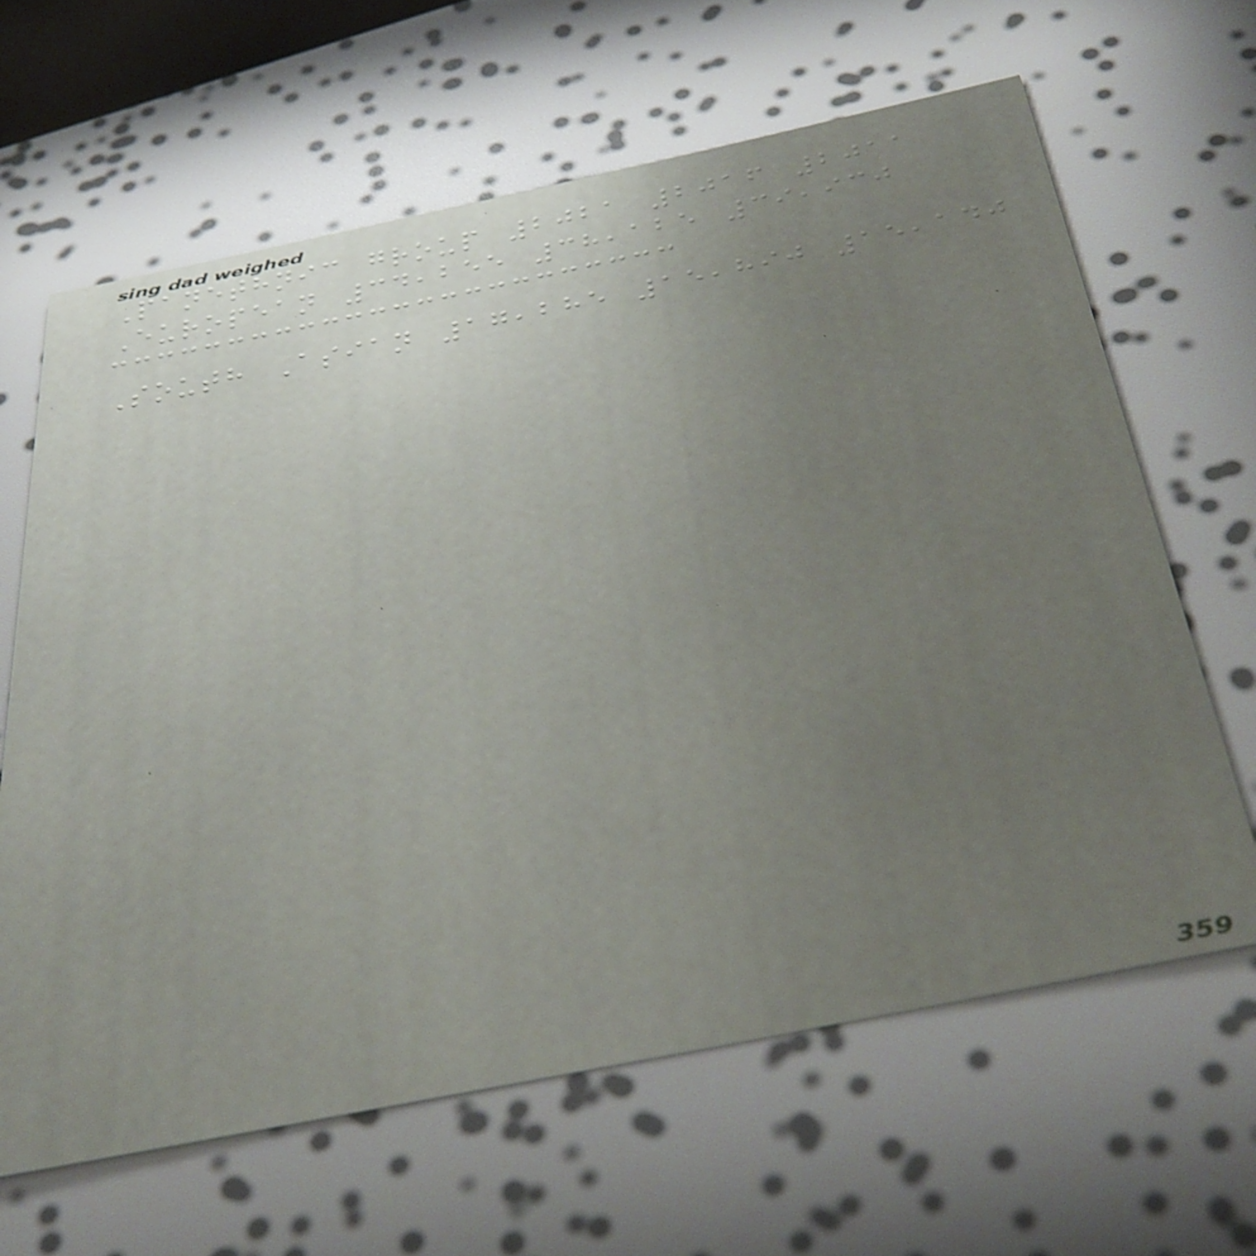Panethnic group 2021 2016 2011
European 34,255 38,125 39,930
South Asian 17,285 15,890 15,140
